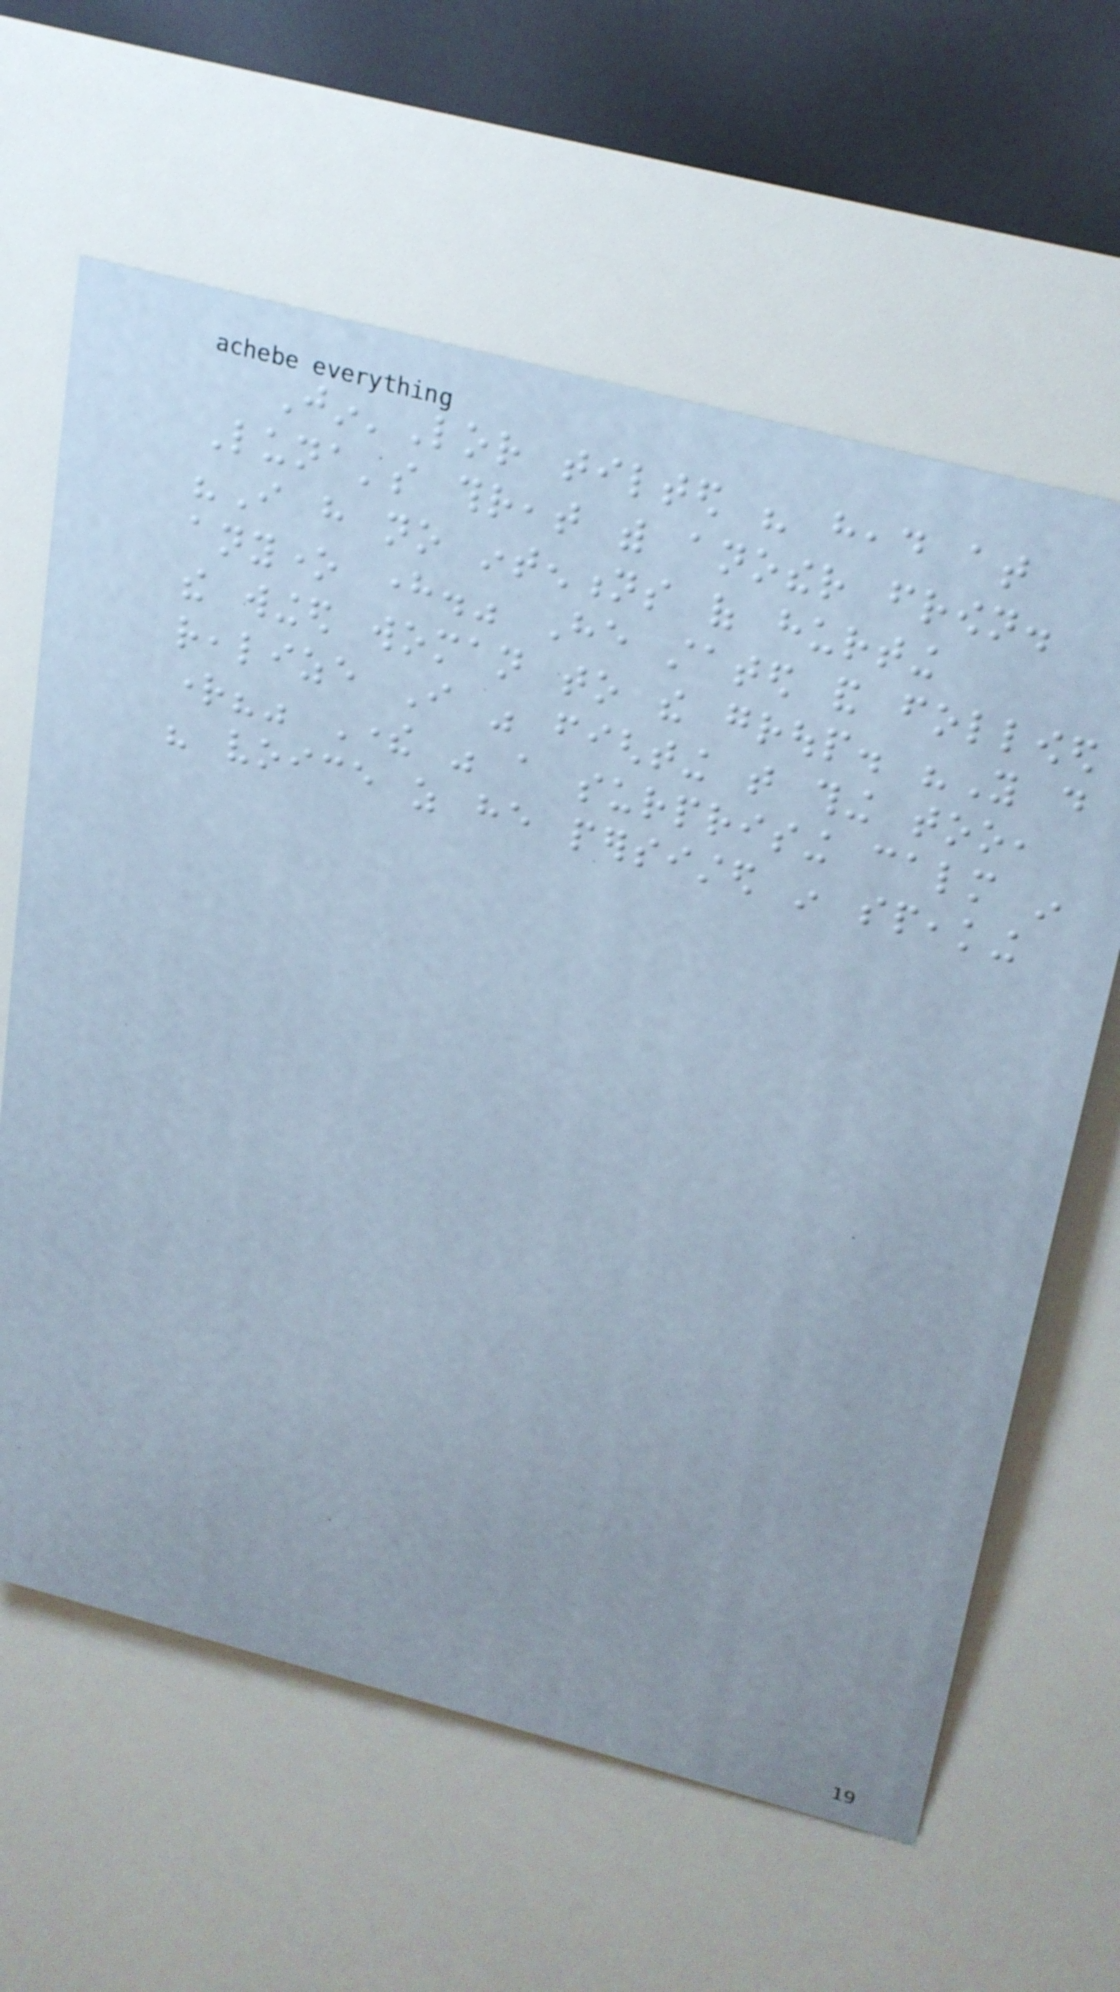Jin'Lor tilted his head at
Luna's threat with another frown.
"I have no intentions of hurting
anyone here." He stated and followed
the winged woman to the group. "You do
realize I was fighting that thing too,
right?" There was a surprising calm in
his voice as he persisted in speaking
